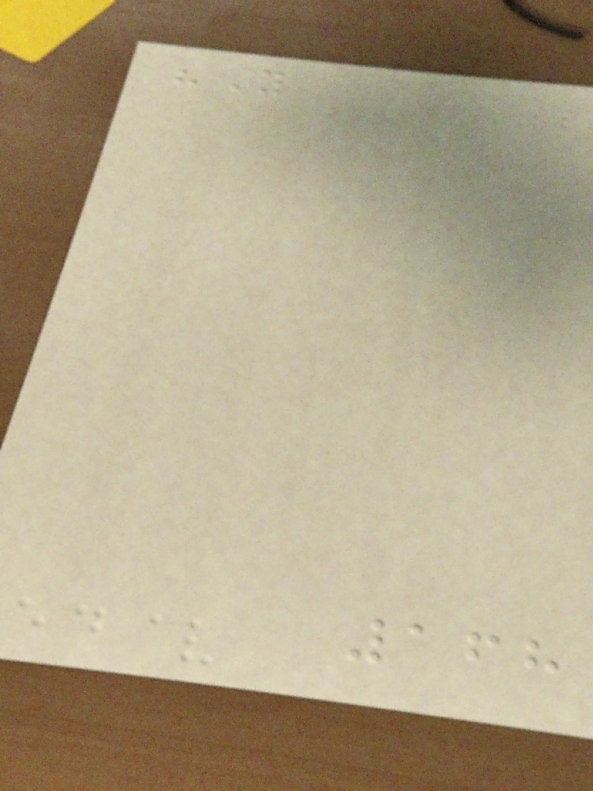"You
168
